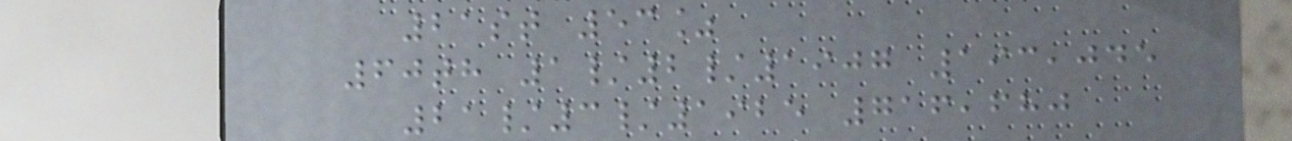21st 53%
60th 1/2/1907 193,045
21/3/1925 716,680
